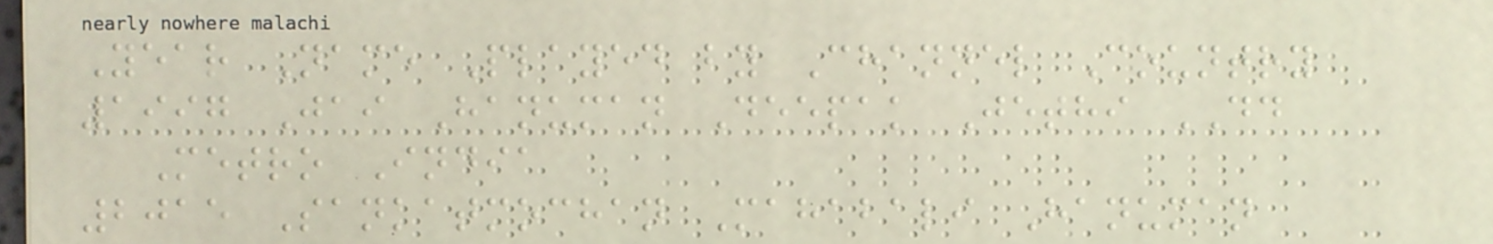Year Name Played by Channel Country
1997 Jai Hanuman Deepak Jethi DD
Metro India
2015 Sankatmochan Mahabali Hanuman
